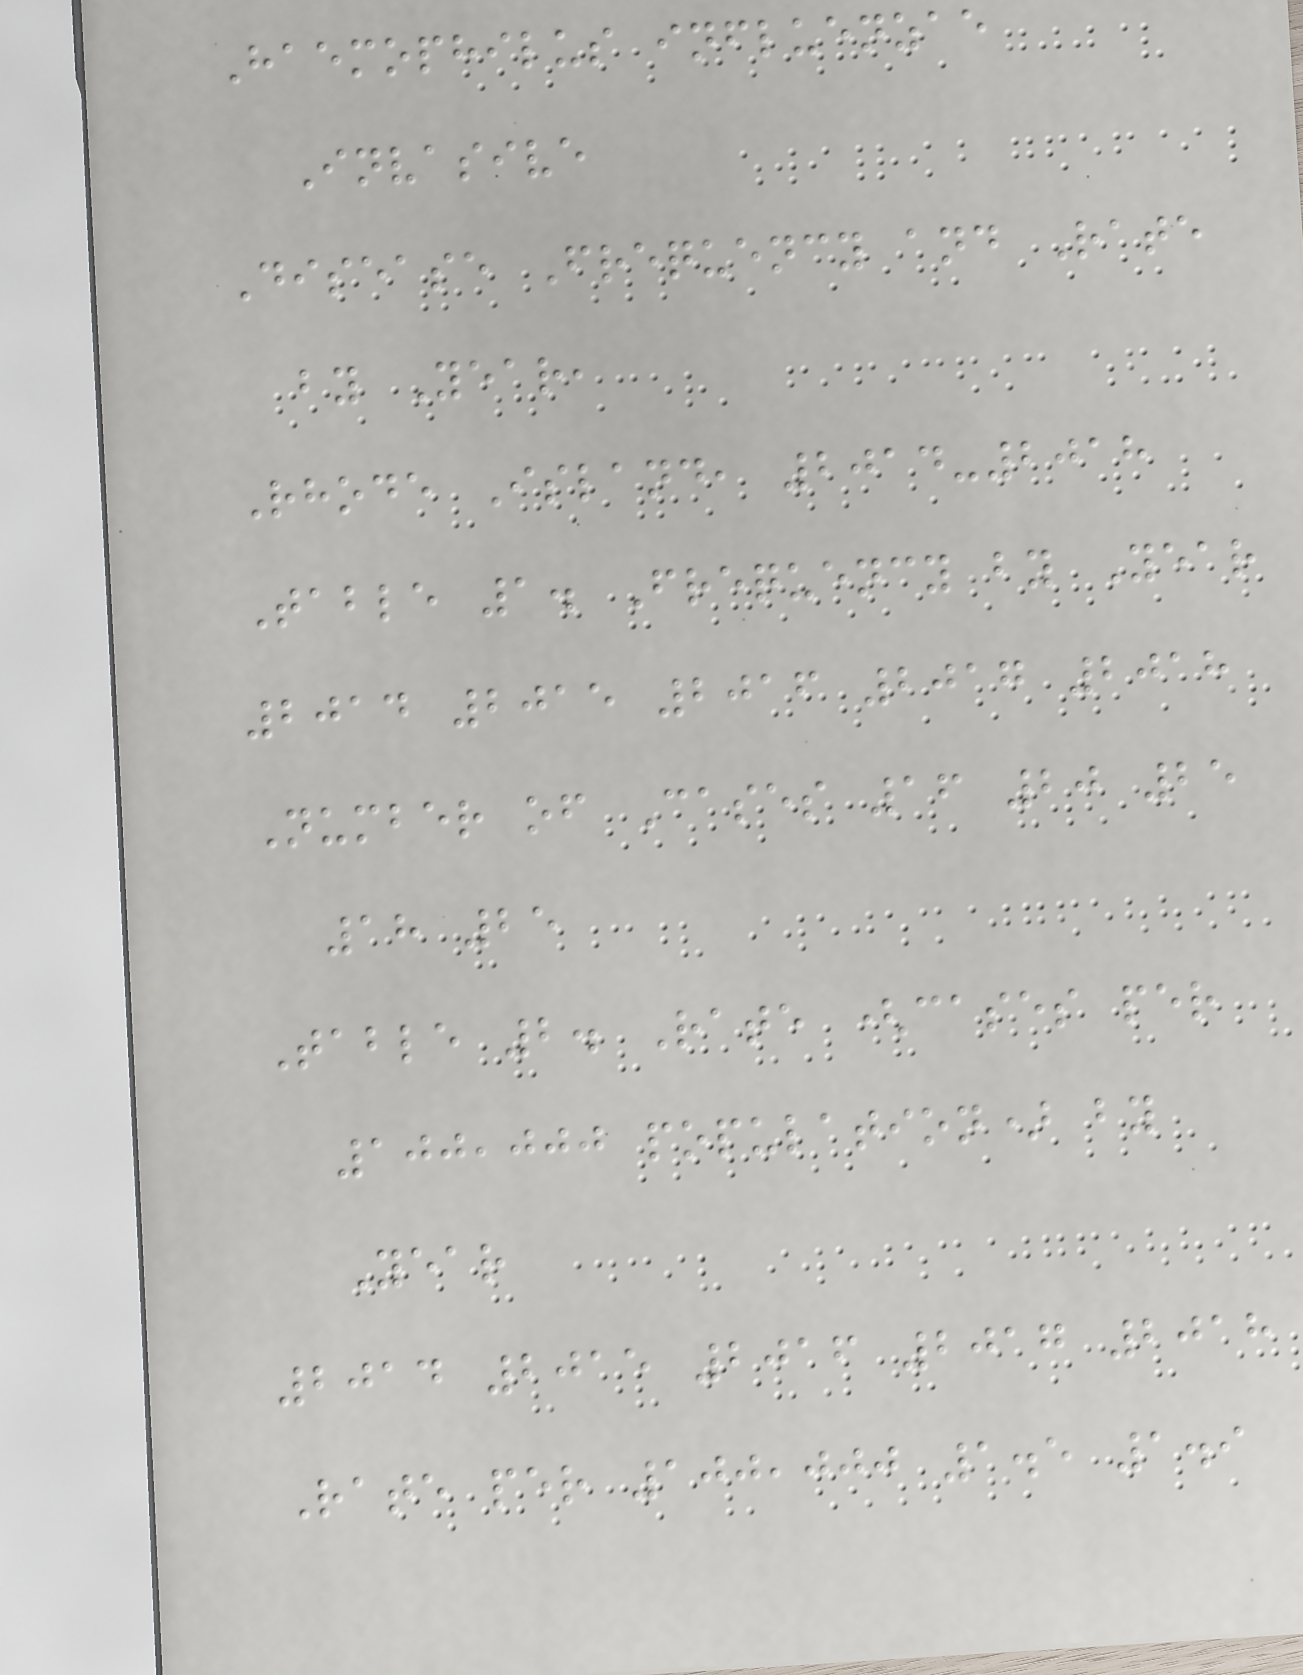Haemophilus influenzae
Invasive
Disease Frequency and Rate
by Year,
Rhode Island, 2014-2018
Table 1. Frequency by Year
2014 2015 2016 2017 2018
Number of Cases 16 20 25
18 25
Table 2. Rate (cases per
100,000 population) by
Year
2014 2015 2016 2017 2018
Rate per 100,000 1.5 1.9
